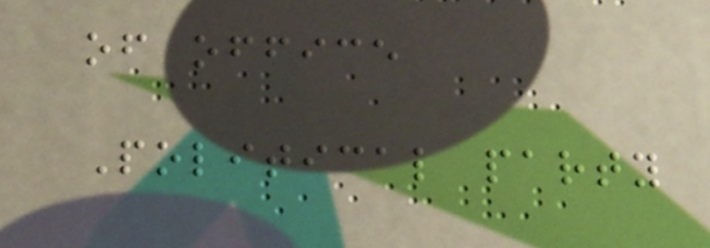of office
Political party
